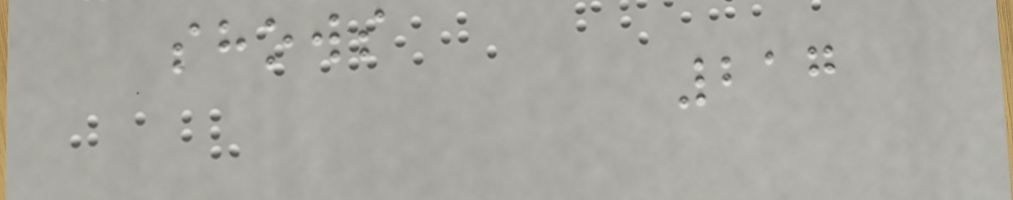shows
217
